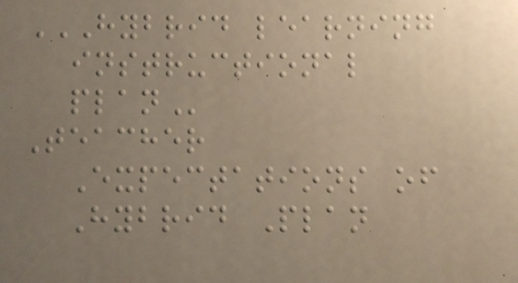HYBRID LEARNING
INSTRUCTIONAL
PLAN
Teacher
Expectations of
Hybrid Plan
